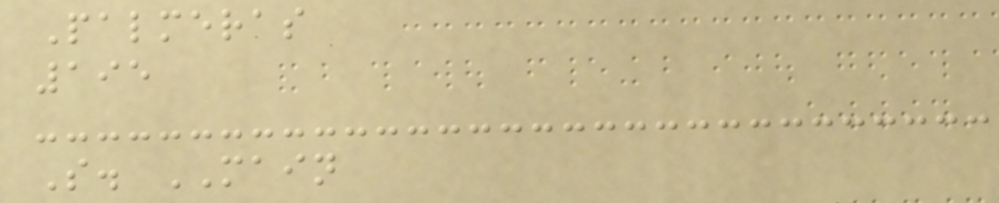Palmeras
195
S. MAIN
